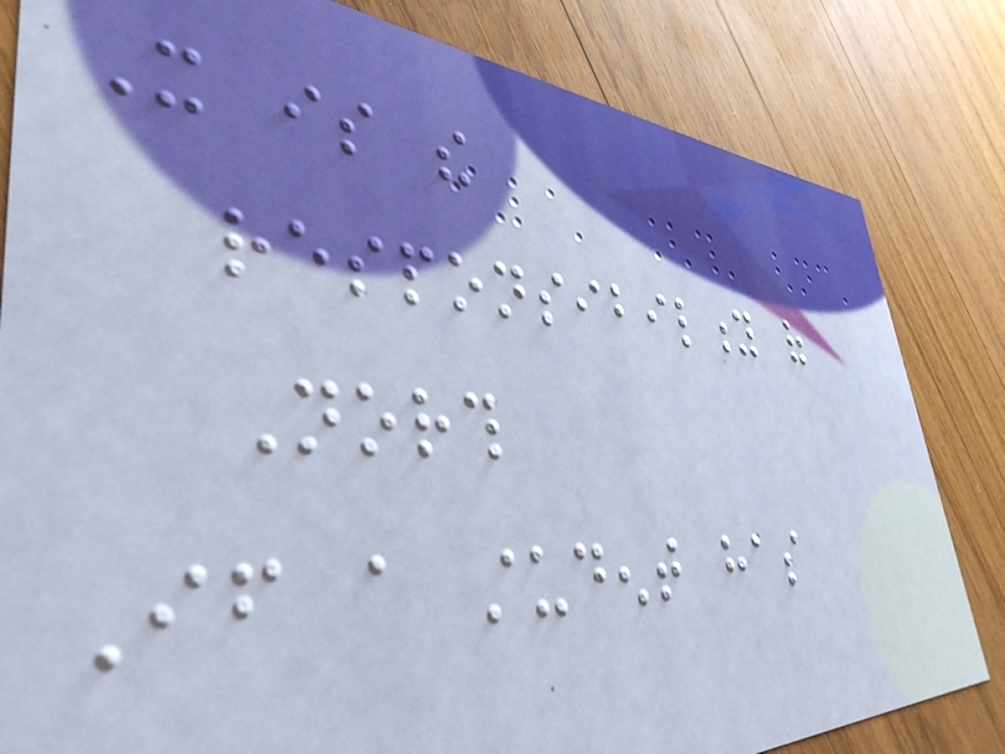It is the
responsibility of
North
If a student has
